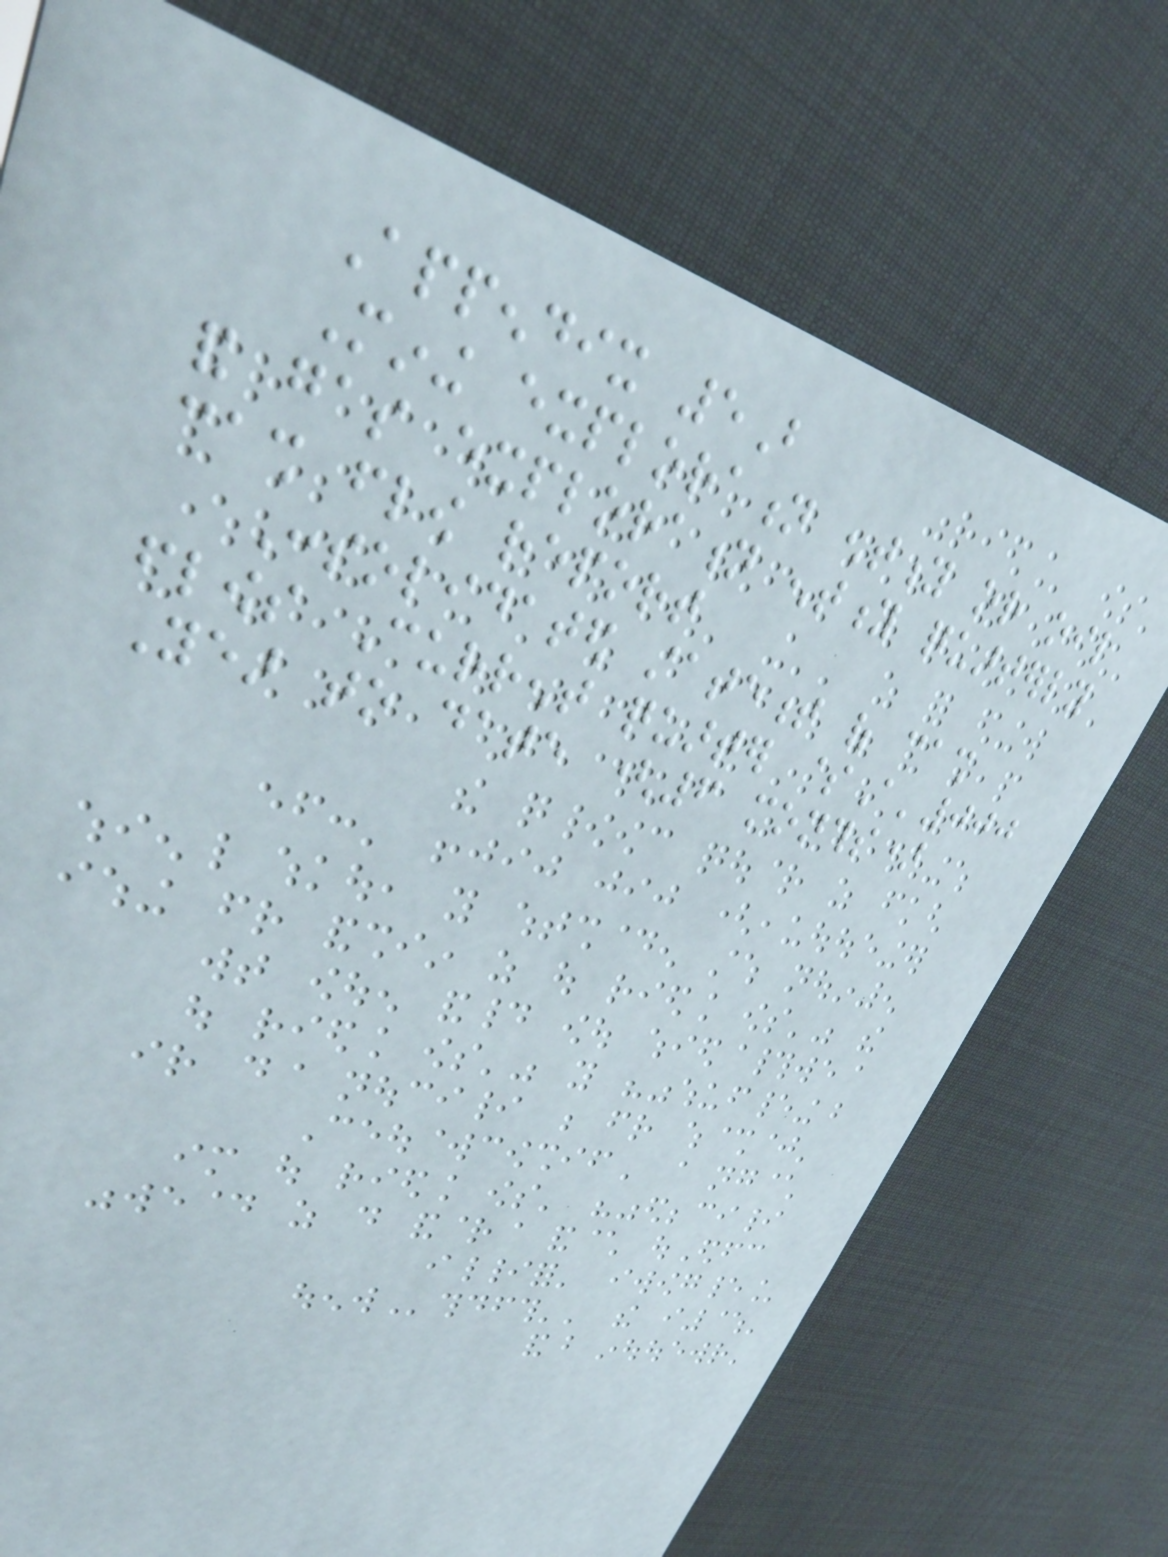Appendix 5B
Mining exploration entity or oil
and gas exploration entity quarterly
cash flow report
Consolidated statement of cash
flows Current quarter $A'000
Year to date (6 months)
